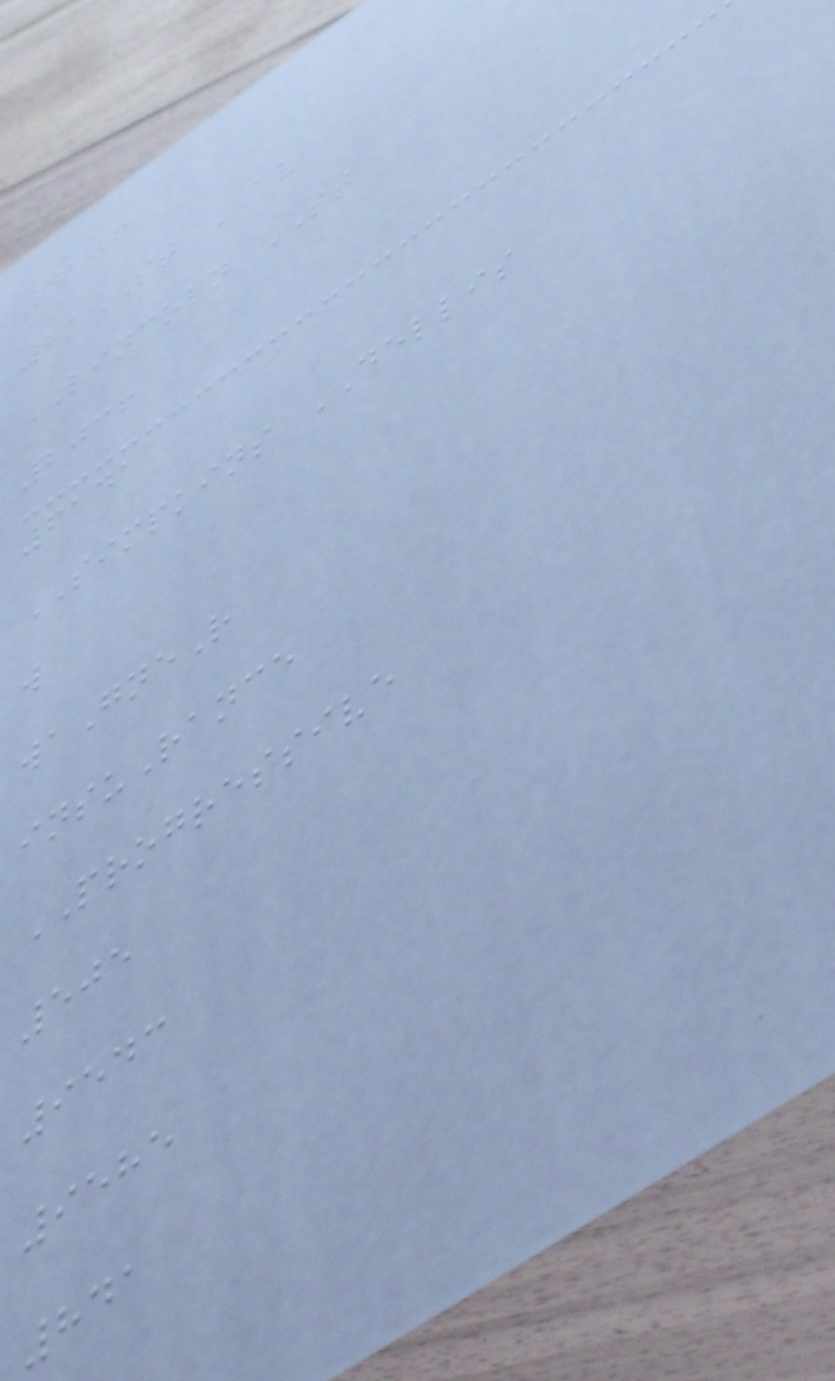4106
21ST AV
LINCOLN ST
2036
6141
SIMPKINS DELLIS
w
waGneR
insuRance
PROGRESSIVE
505
9543
9585
841
